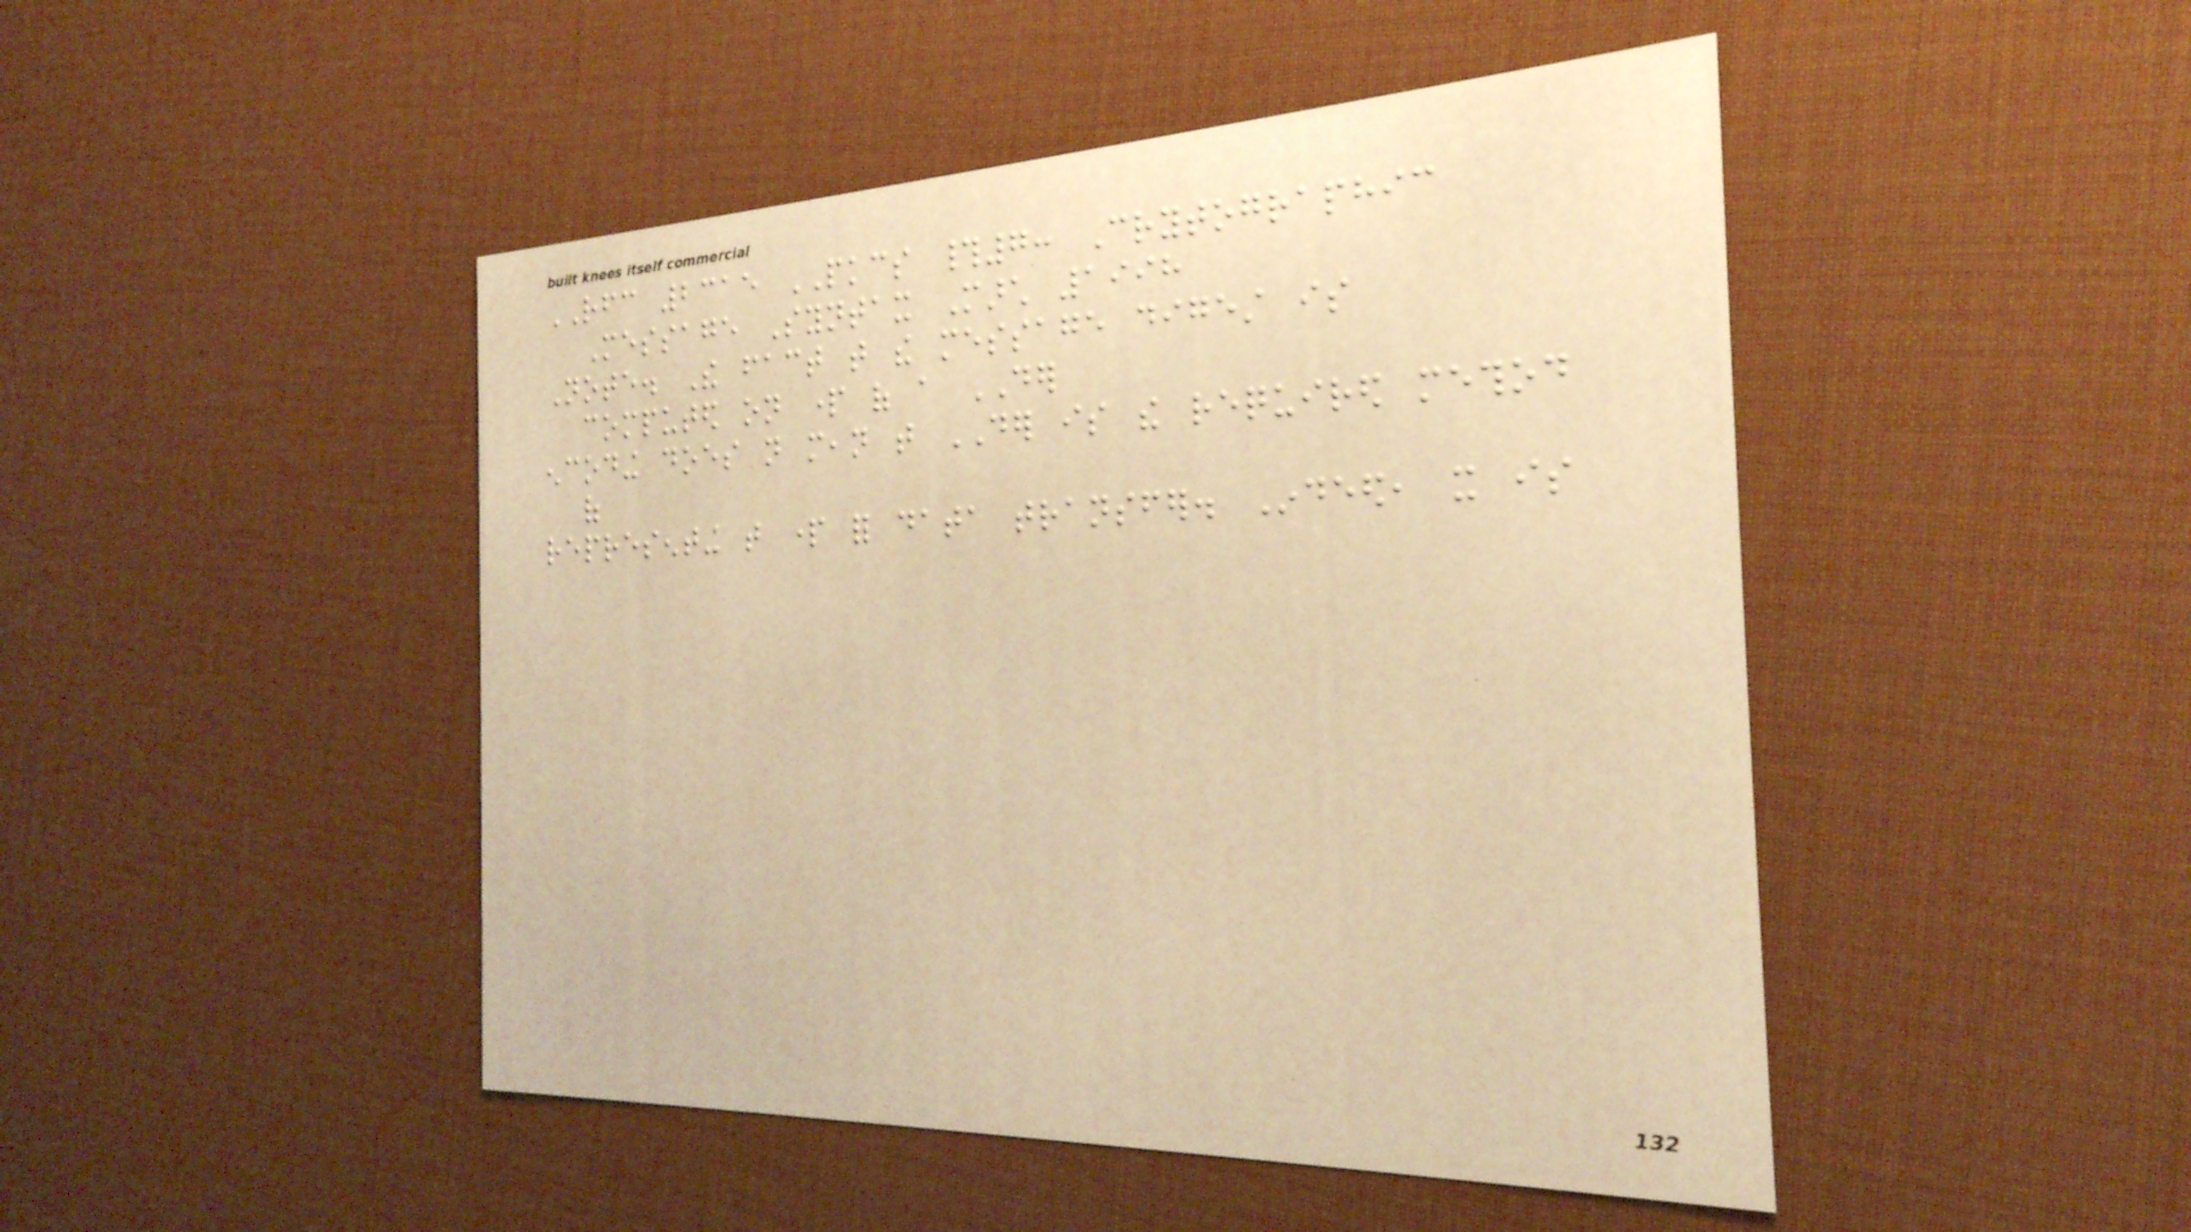RFC 2315 PKCS #7: Crytographic
Message Syntax March 1998
Note. The fact that the message digest is
computed on part of a DER
encoding does not mean that DER is the required method
of
representing that part for data transfer. Indeed, it is
